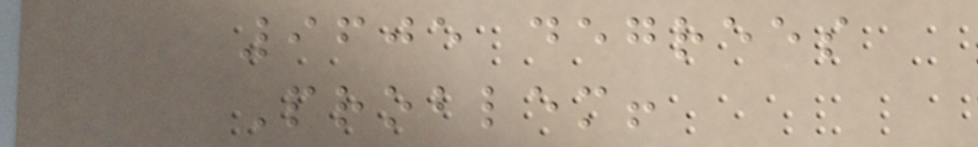9605 degrees
Problem!
